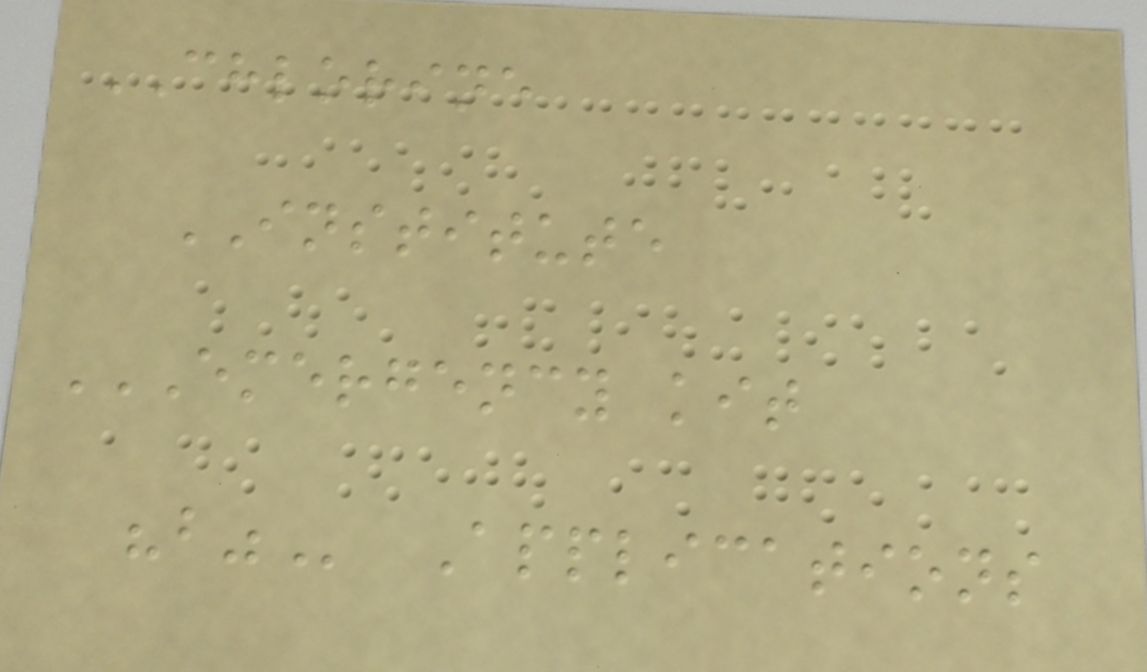CHLORINE
INSTITUTE
EMERGENCY KIT
"B" Applications
